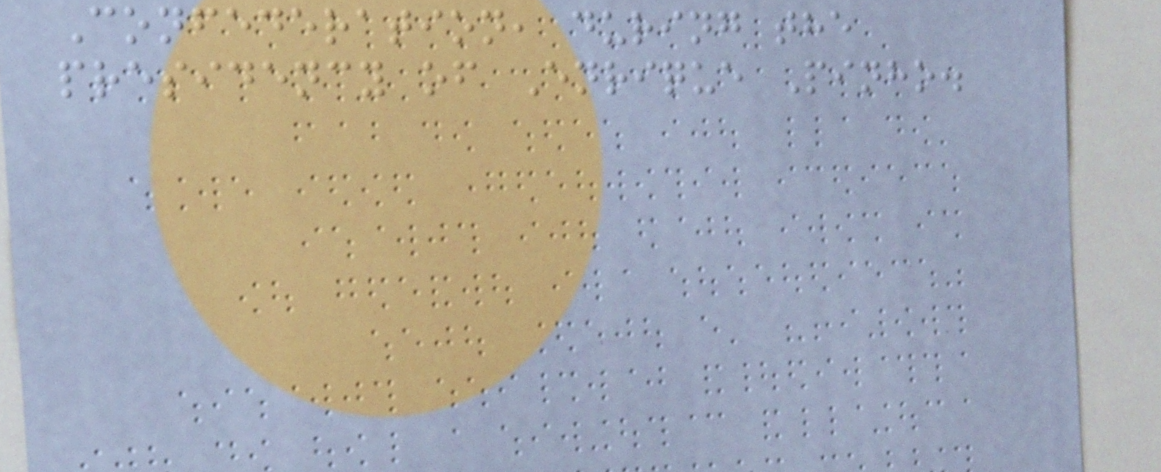Confederation, during the
presidency of Enrique Pinho.
